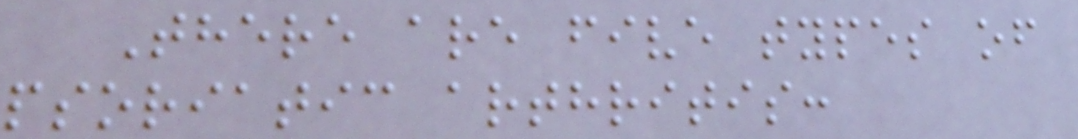There are five types of
psoriatic arthritis:
